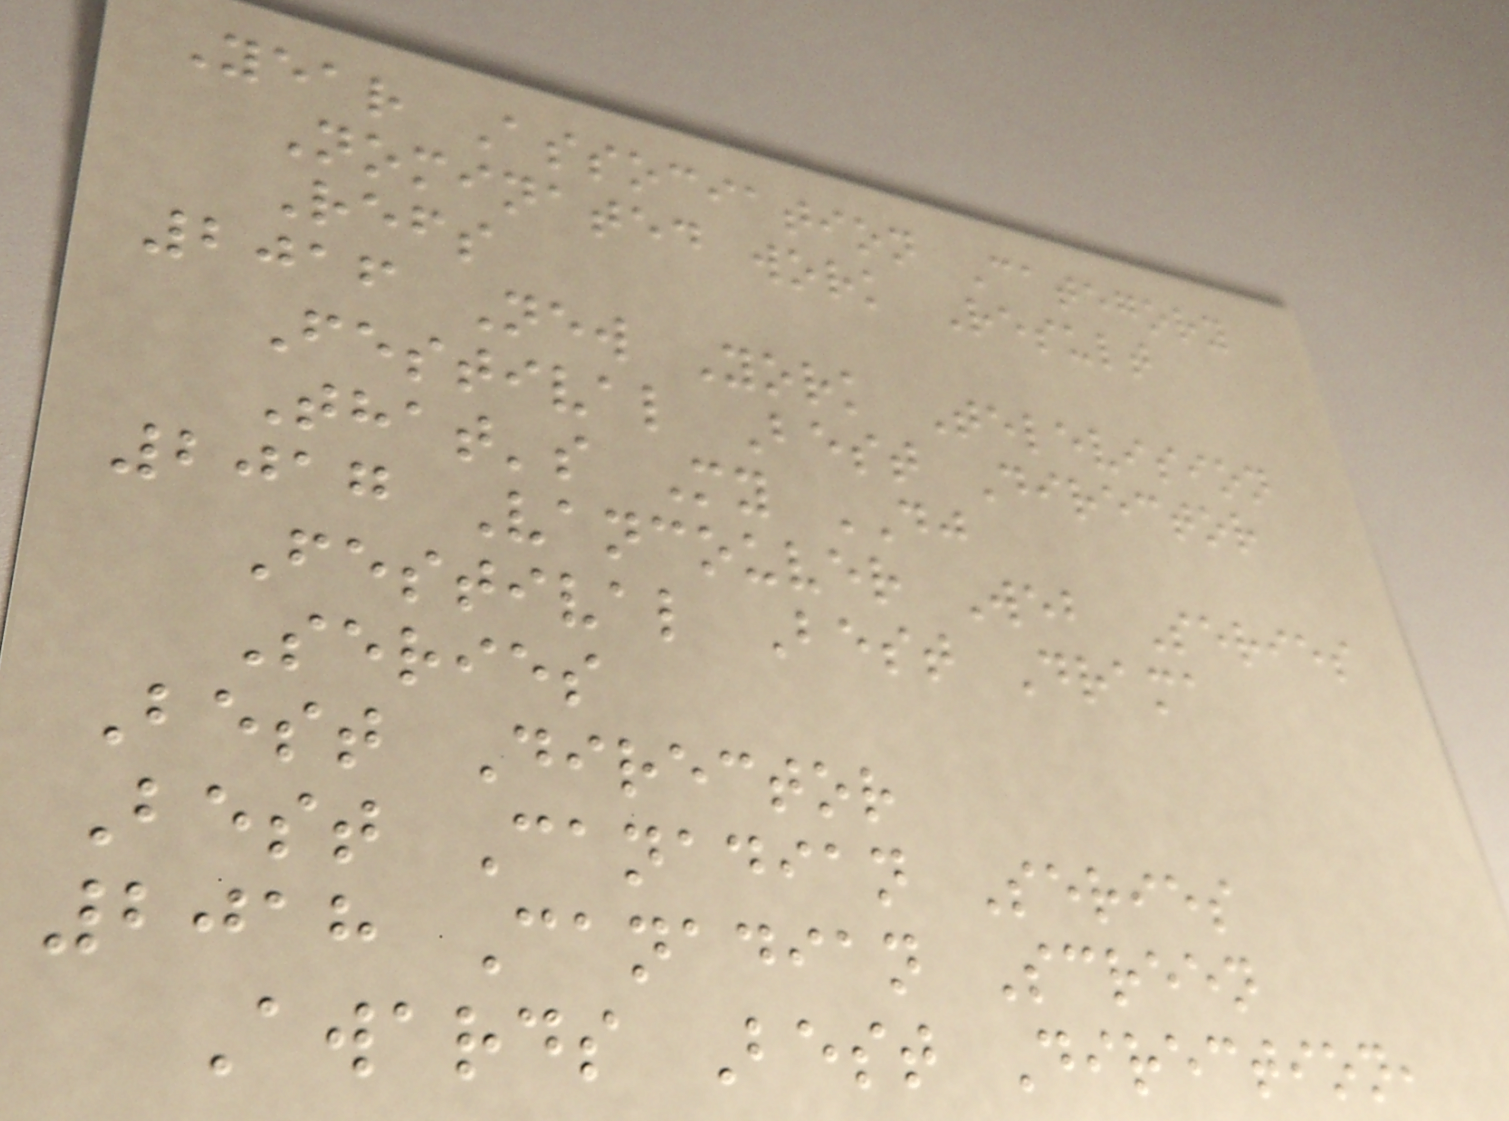Year Association Category
Nominated work Result
Refs
2016 New York Television
Festival Best Director
That's My DJ
2017 Vancouver Web Series
Festival Best Drama
Series
Best Director
Best Canadian Series
2018 Canadian Screen
Awards Best Direction,
